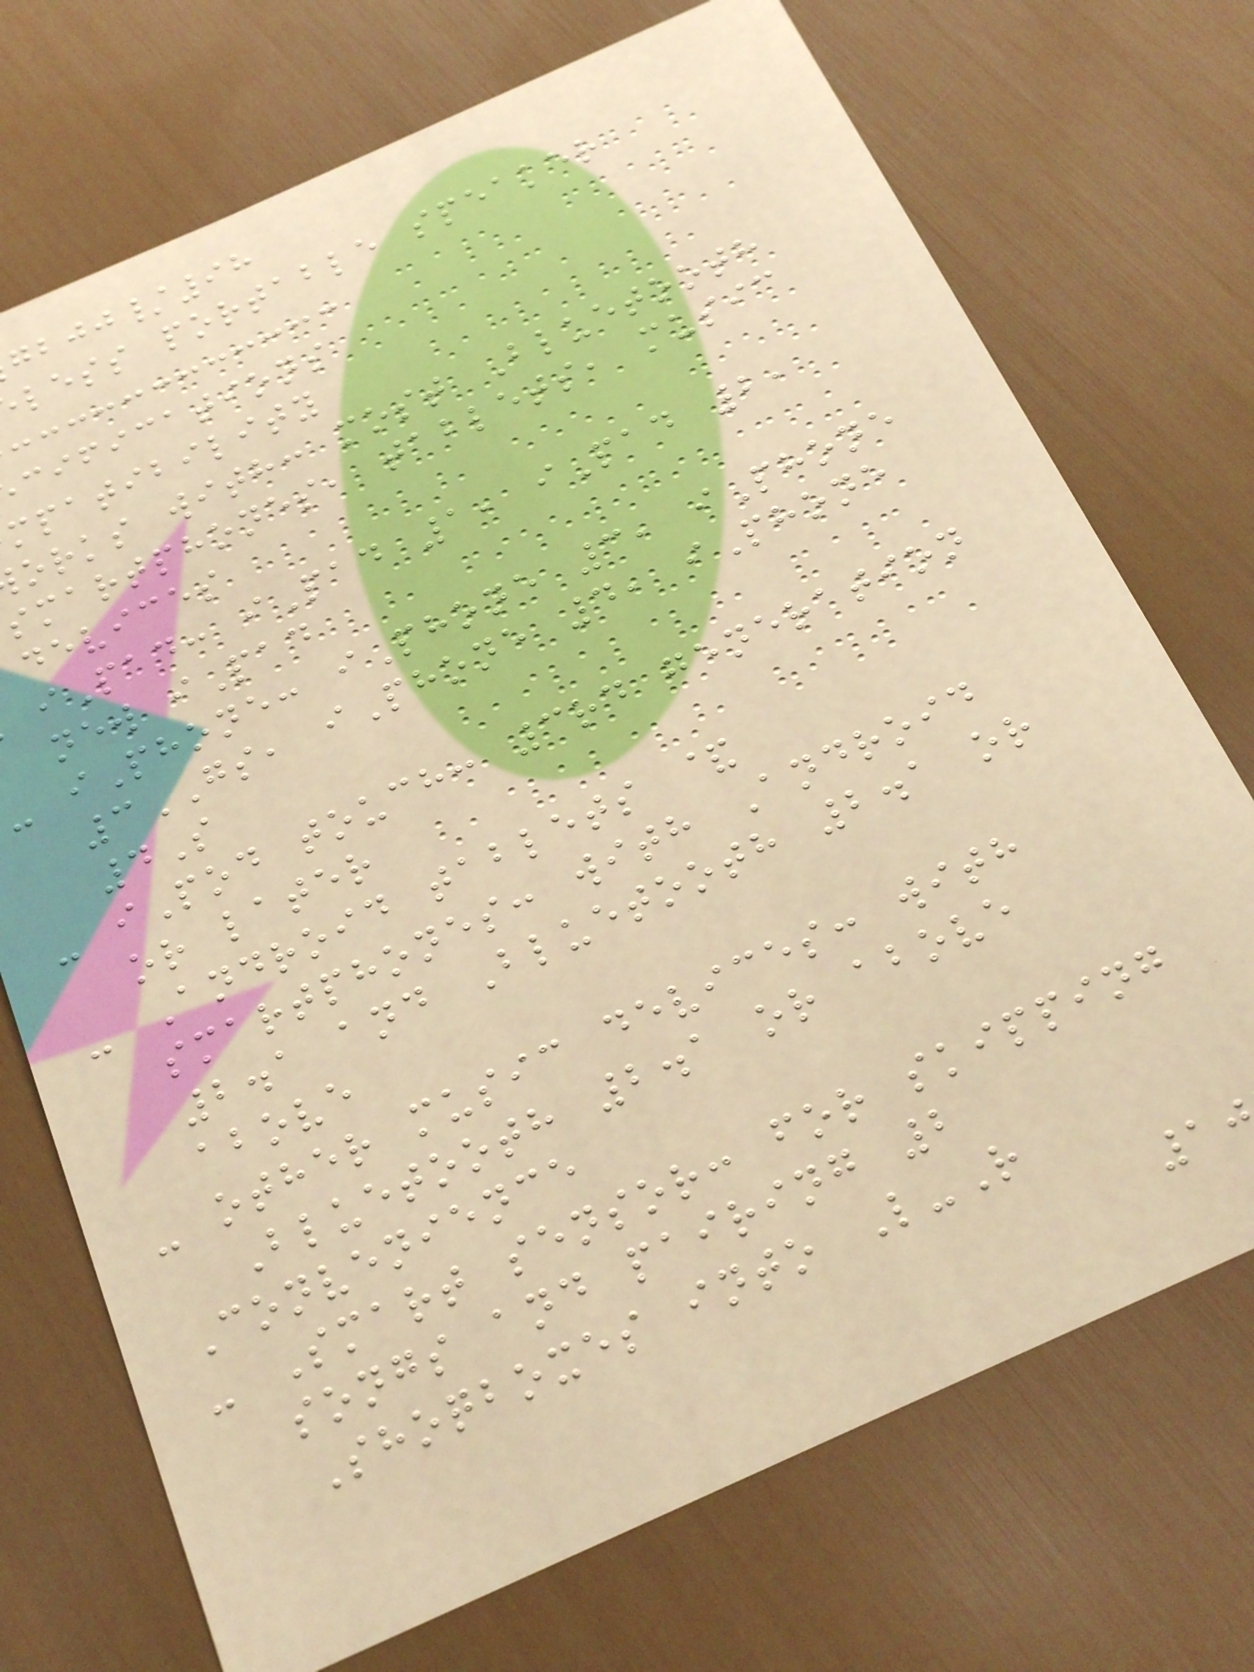/98
less portable speaker
cifications
mpatibility
orks with: most Bluetooth
smartphones, tablets, music
devices
iPad: iPad 1, iPad 2,
new iPad
- iPhone: iPhone 3, iPhone
3GS, iPhone 4, iPhone
4S
- iPod touch: 3rd generation
or later
- Android tablets &
smartphones: with Android
2.1 and Bluetooth 2.1 or
above
- other music devices: with
Bluetooth 2.1 or above
Convenience
- Smart sensor: for skipping
songs and pairing 2
Shoqboxes into L-R
